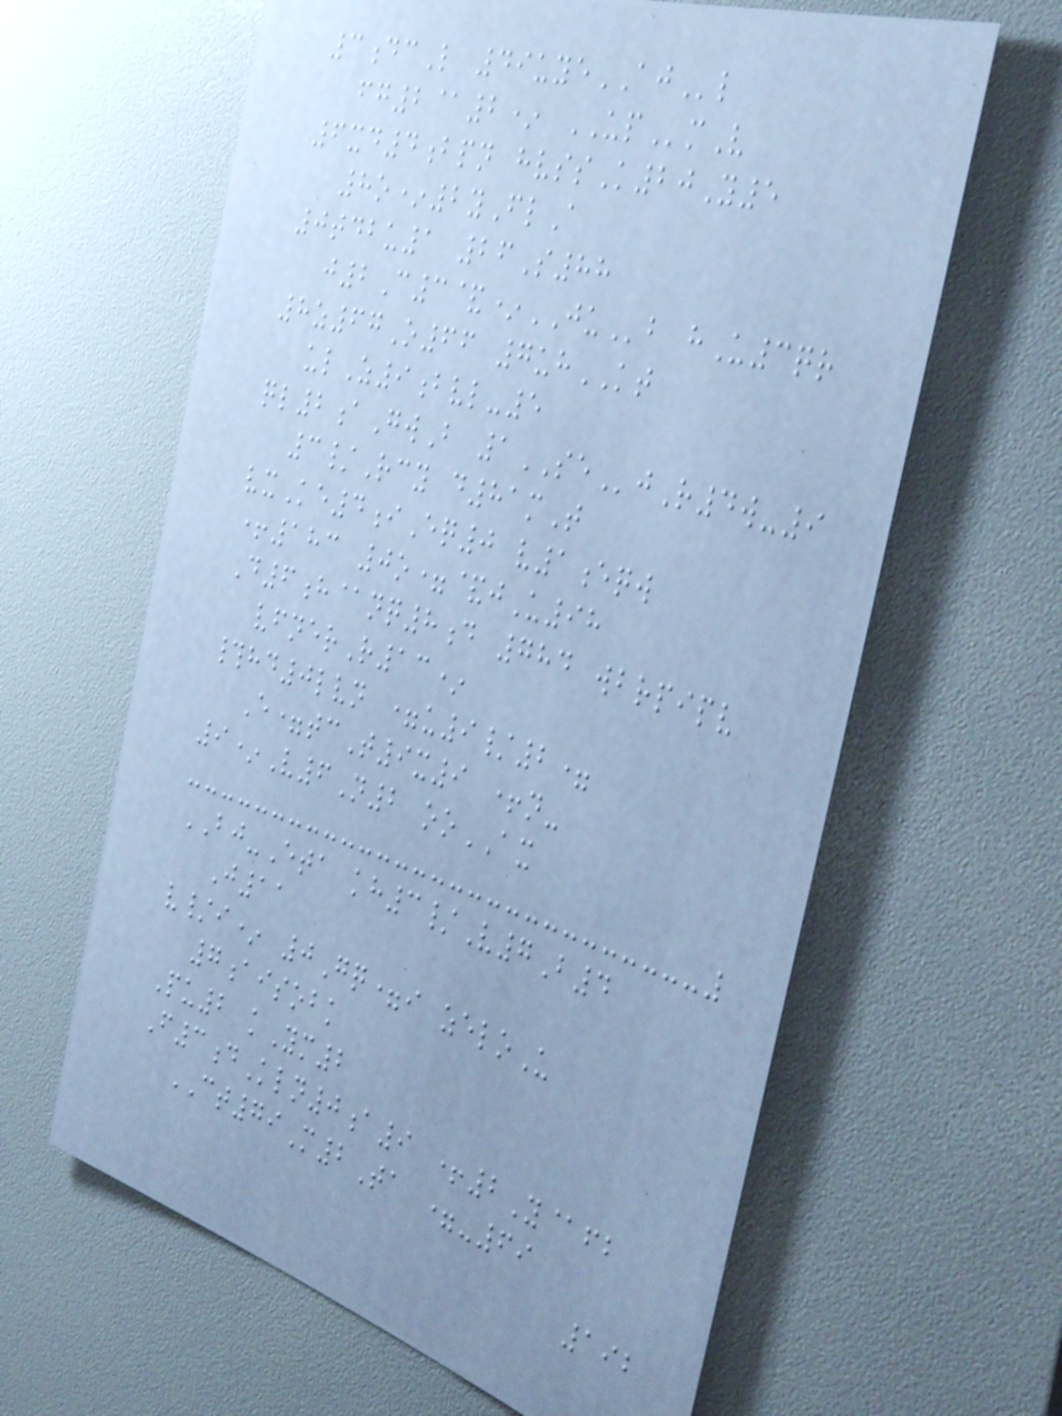3dcL 49uyeAJl
fg2@2* UPmV
6xd4bpn hvssK20Y5
8o*2yFlA
0tdbu1 26S88
j2C3&*JUb hU3qr
8z67O66 7uhKT
ulZ9bvl-5
ql2aGwB 1SEjR4w-9
3/Rcy d81mT
vxKe4iEq0 v1eqw
+183 0o=&jU98
D6h@nq8d 784 wbrpipv
vfnerR13*
#hd0lvn =u9/2=
E=tcT9x9 +n-
9*V6N2 ooAX
BJ-Eta kh3/V7B4
J11
v/i* 0Gq=i zeloU
7aisobk
Pu2 kYm2
F3dKln0a9 +2Y@fb
CT79M2Ta =-69
192
